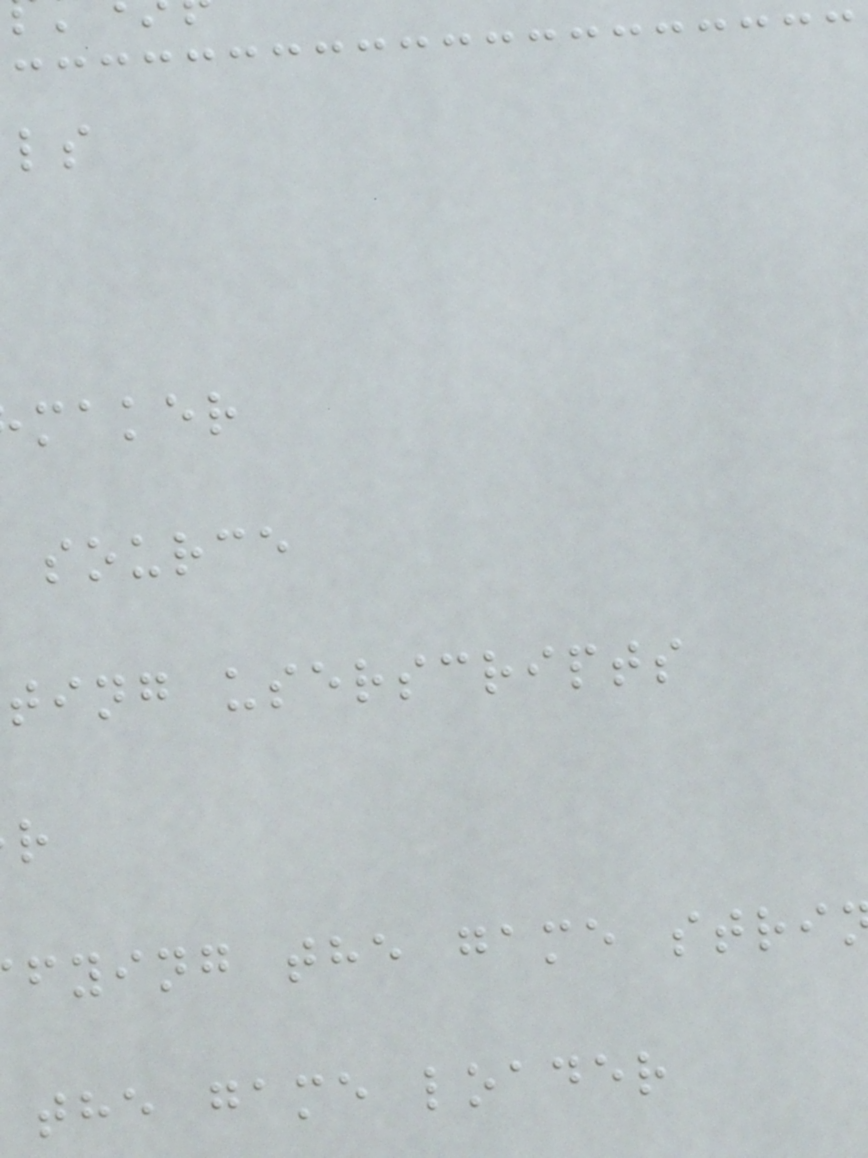maker
source
ting userscripts
fying the game stri
the game loader
